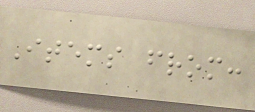Items from:
